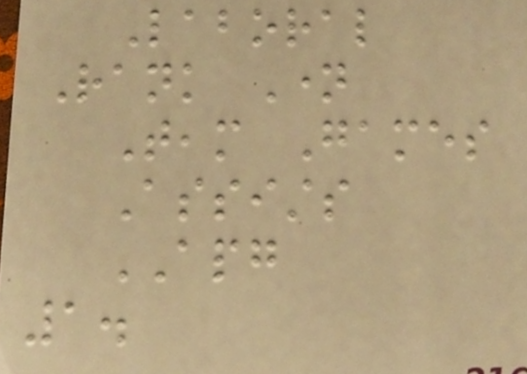Laboral
Rank Name
Team Games
Assists
APG
1.
